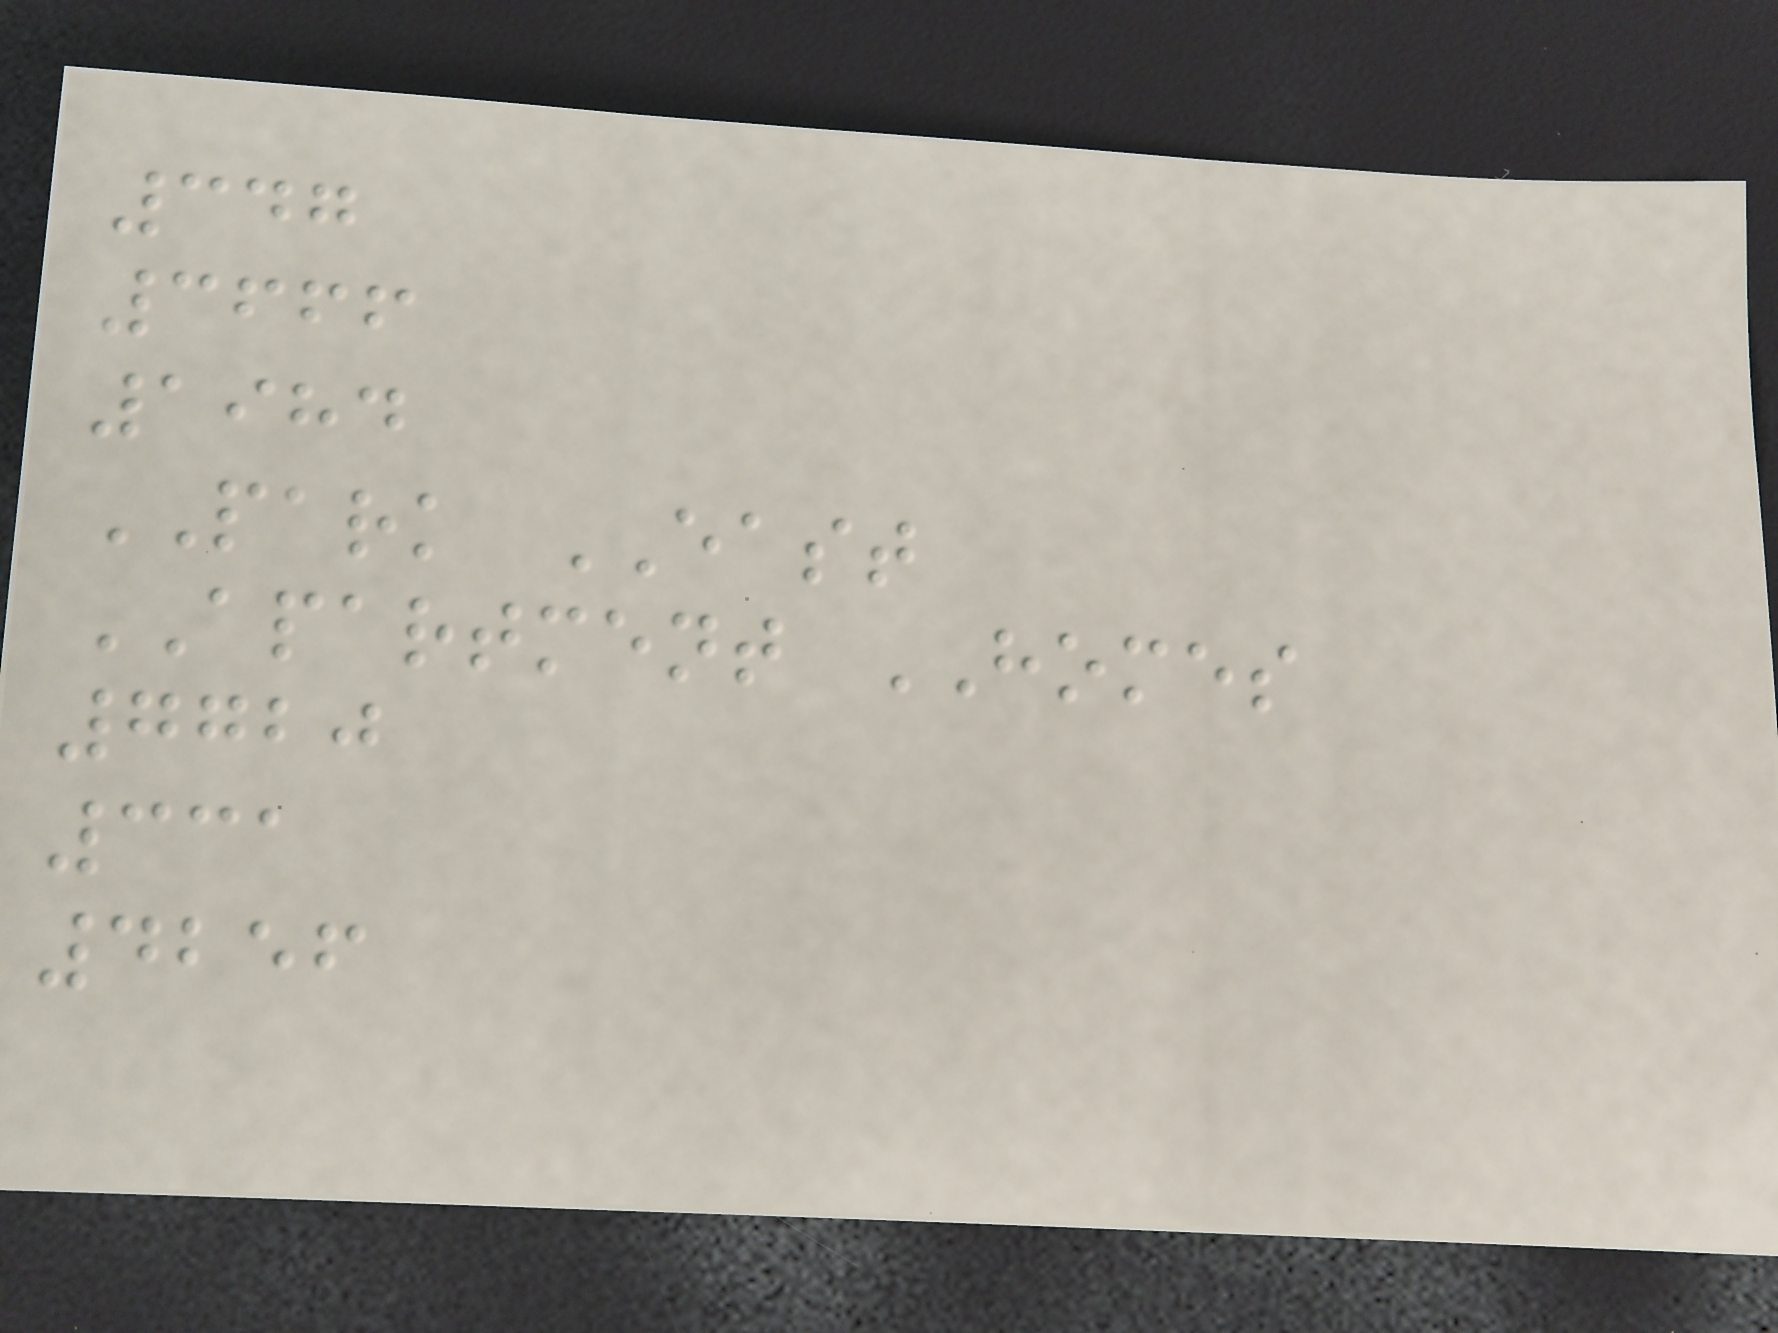347
3666
1984
PARK EAST
APARTMENT HOMES
7720
331
4256
